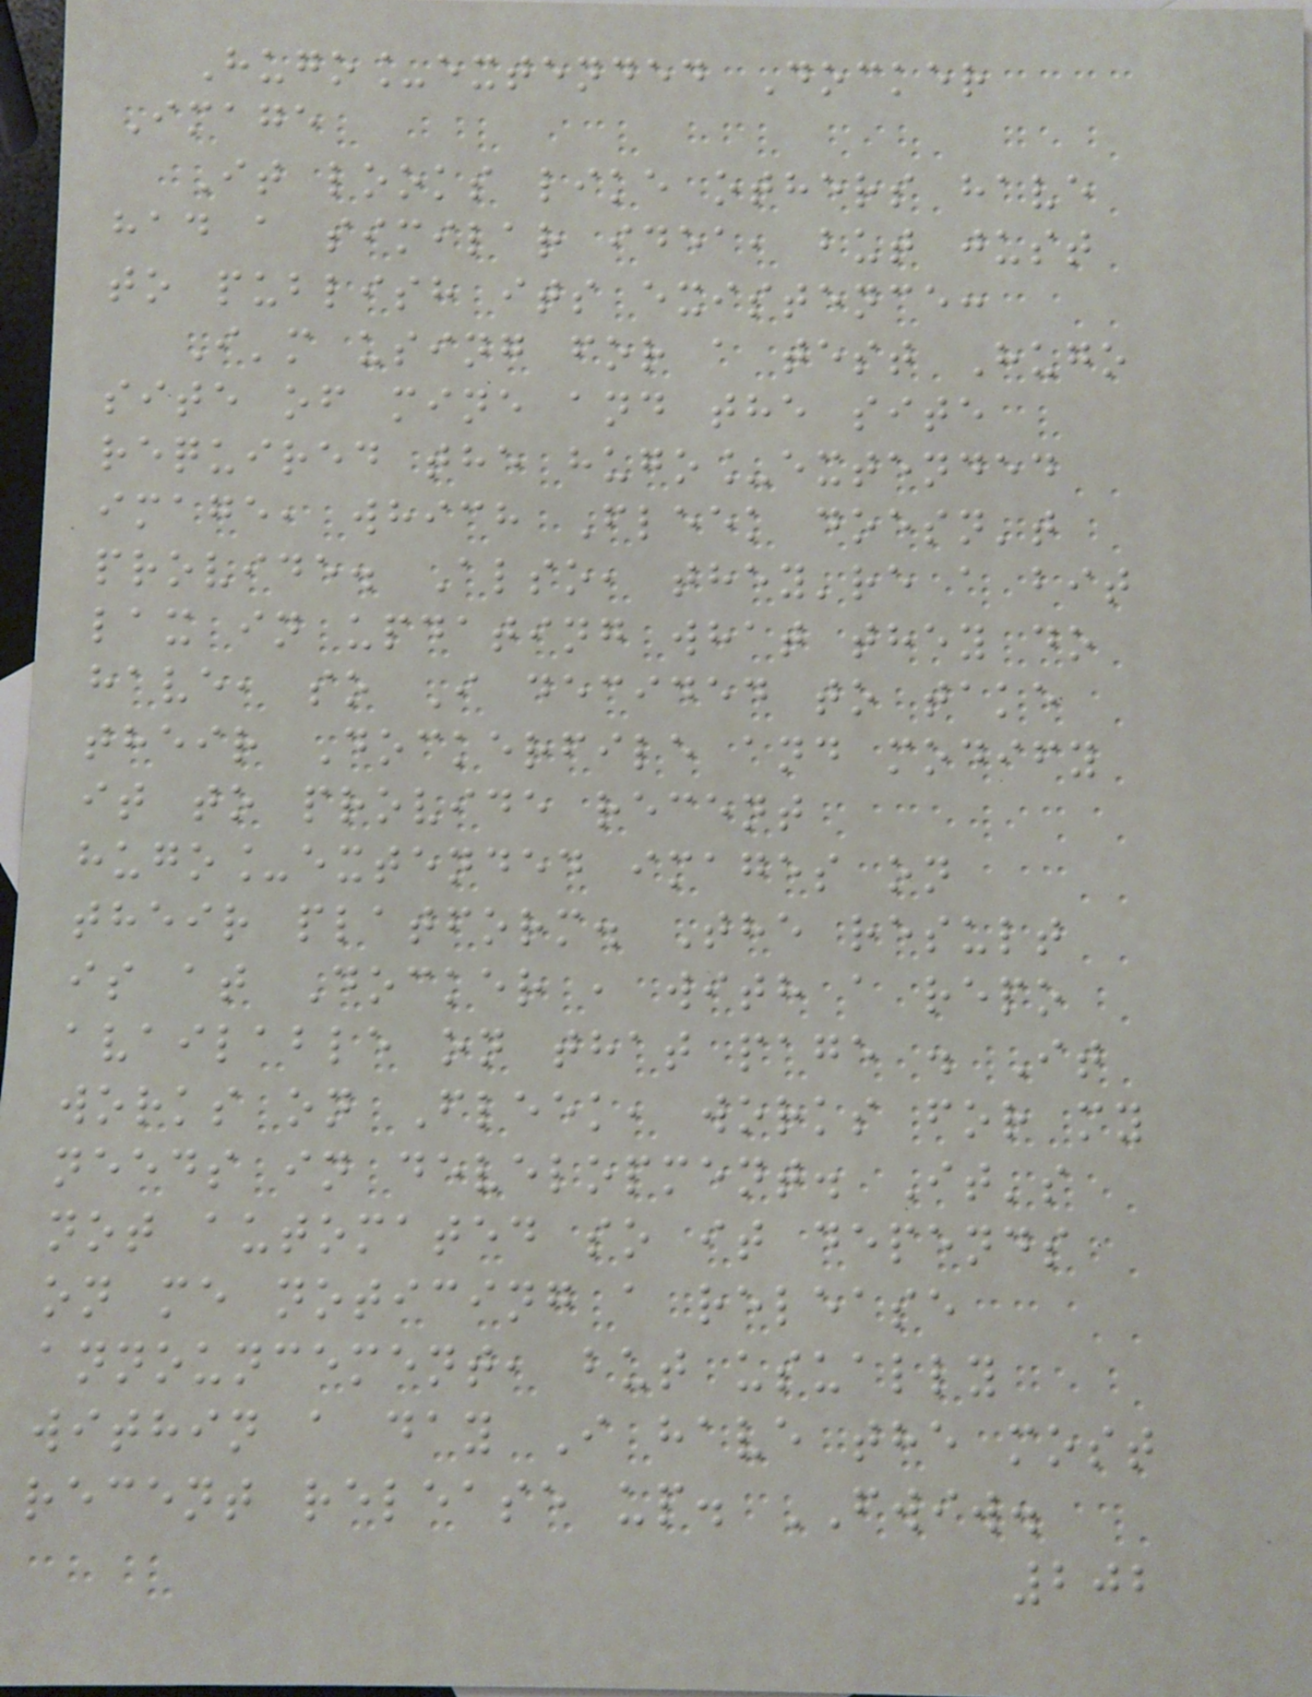Hugo_extended Docker
Image
It looks like others have
had a similar idea, but just
to publish its existence:
I'm using for a test Hugo
site of mine and the site
required the hugo_extended
image, which Fleek doesn't
provide. Also, they're a bit
lax in updating what they do
have, so I decided to take
their Dockerfile and modify
it to provide recent
hugo_extended images on
their platform. The result
is at Docker , with a repo
available on that page . It
works on Fleek, works for my
needs in development. It's
not automated so it depends
on me noticing a release
announcement, but usually
within a day I have the most
recent release up. FWIW.
202
